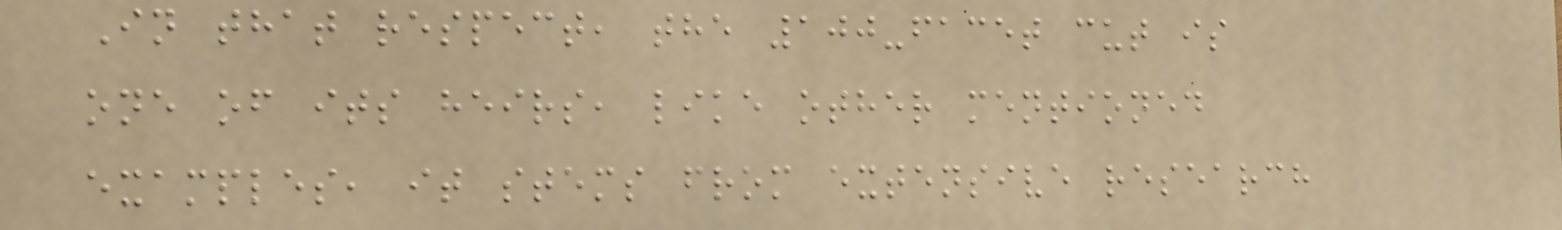In that respect, the 100-facet cut is
one of its heirs, like other mentioned
examples, it stems from extensive research
